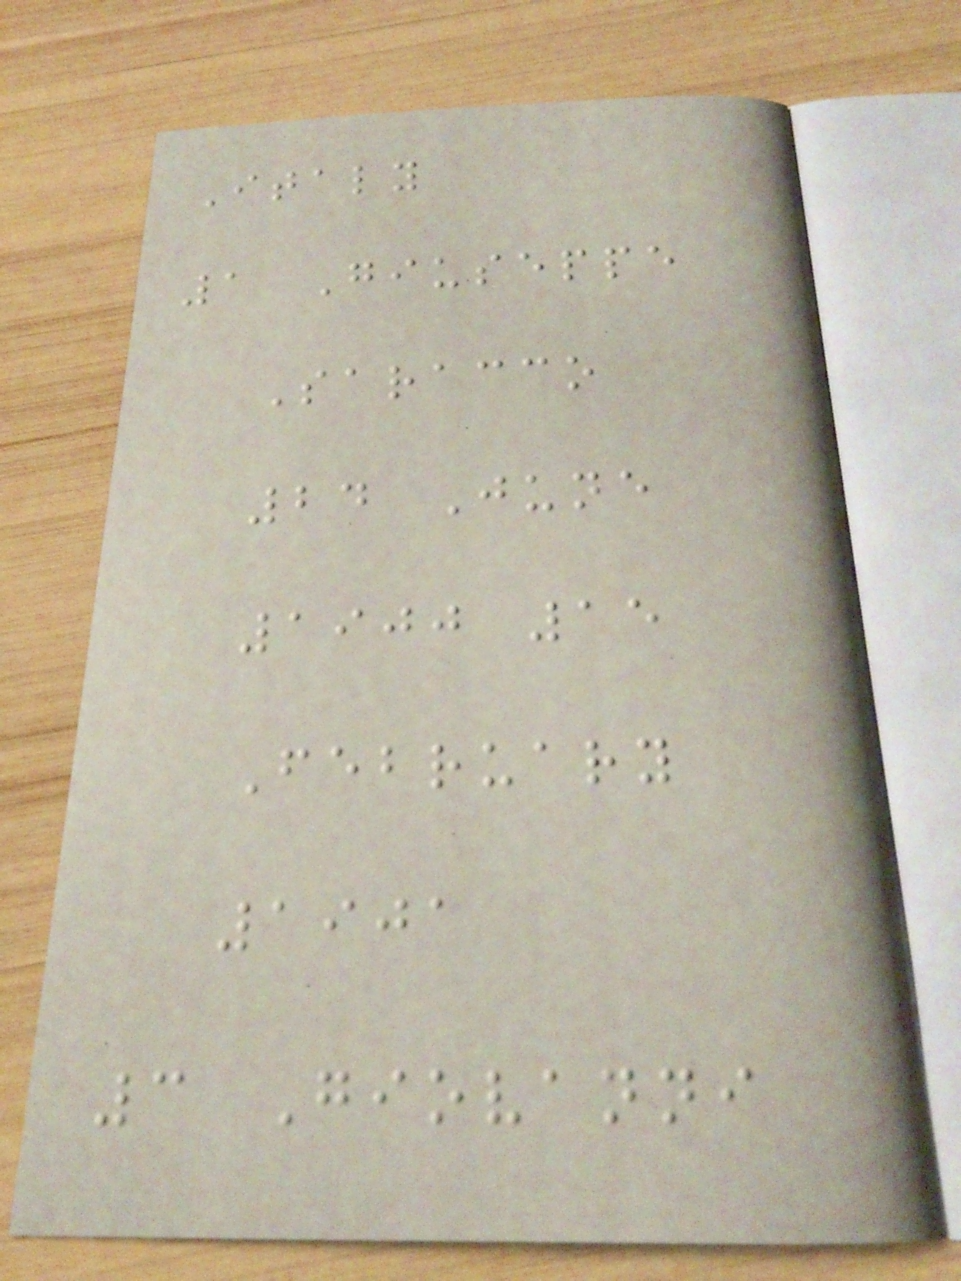Italy
1 Giuseppe
Saracco
24 June
1900 15
February
1901
3 Giovanni
